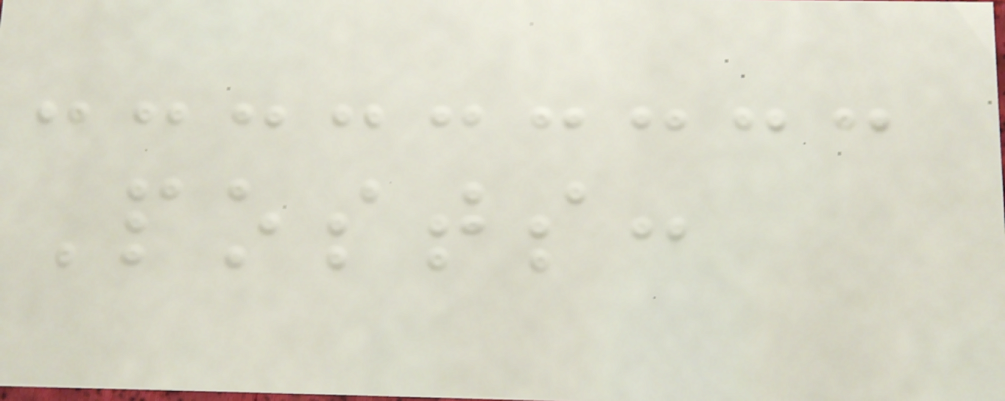Posts:
